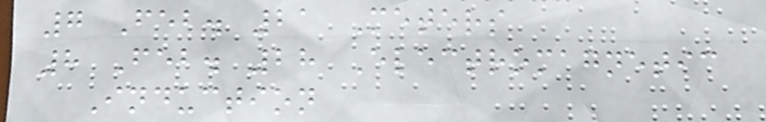7 Feb. 21 Meters
8 Feb. 28 Electromagnetic
Induction
